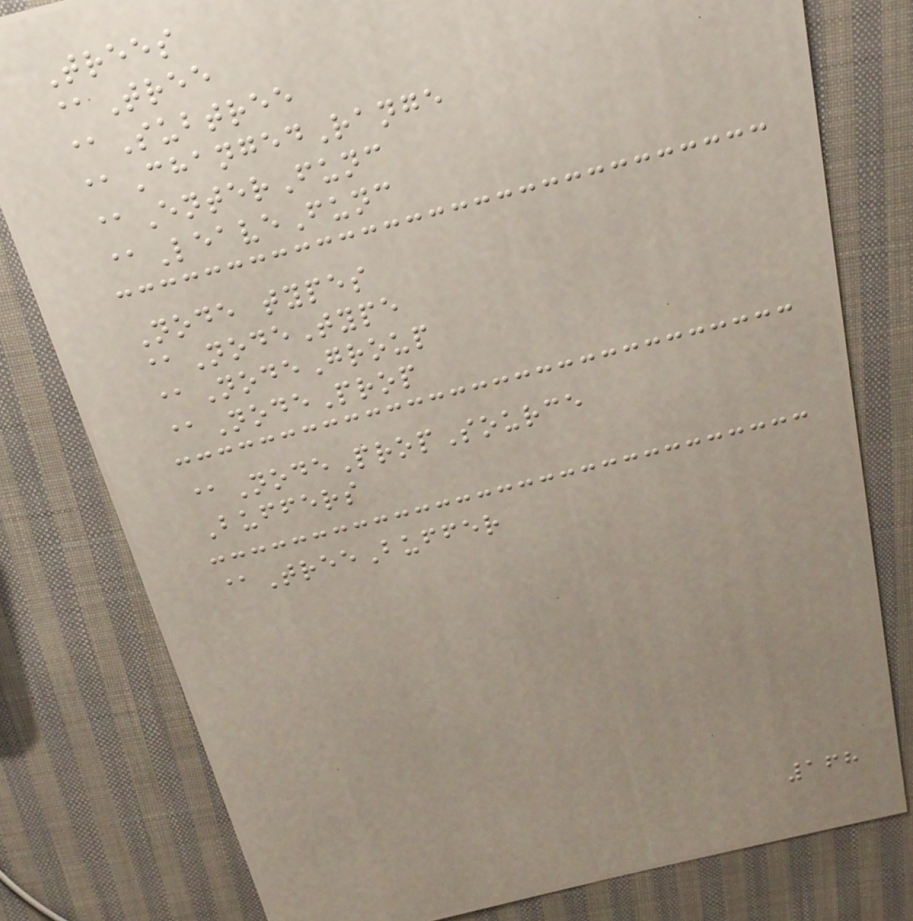Trees
@Tree
@Subtree
@ChangedRange
@EnterFunc
@LeaveFunc
Node types
@NodeType
@NodeGroup
@NodeProp
@NodePropSource
Buffers
@TreeBuffer
168
